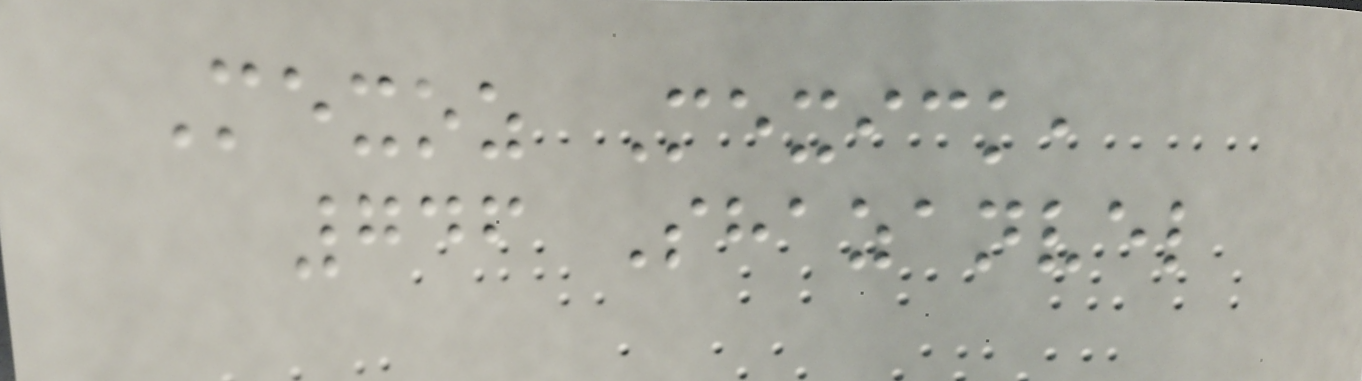Mexoz Mexick,
746 Shazanvel
